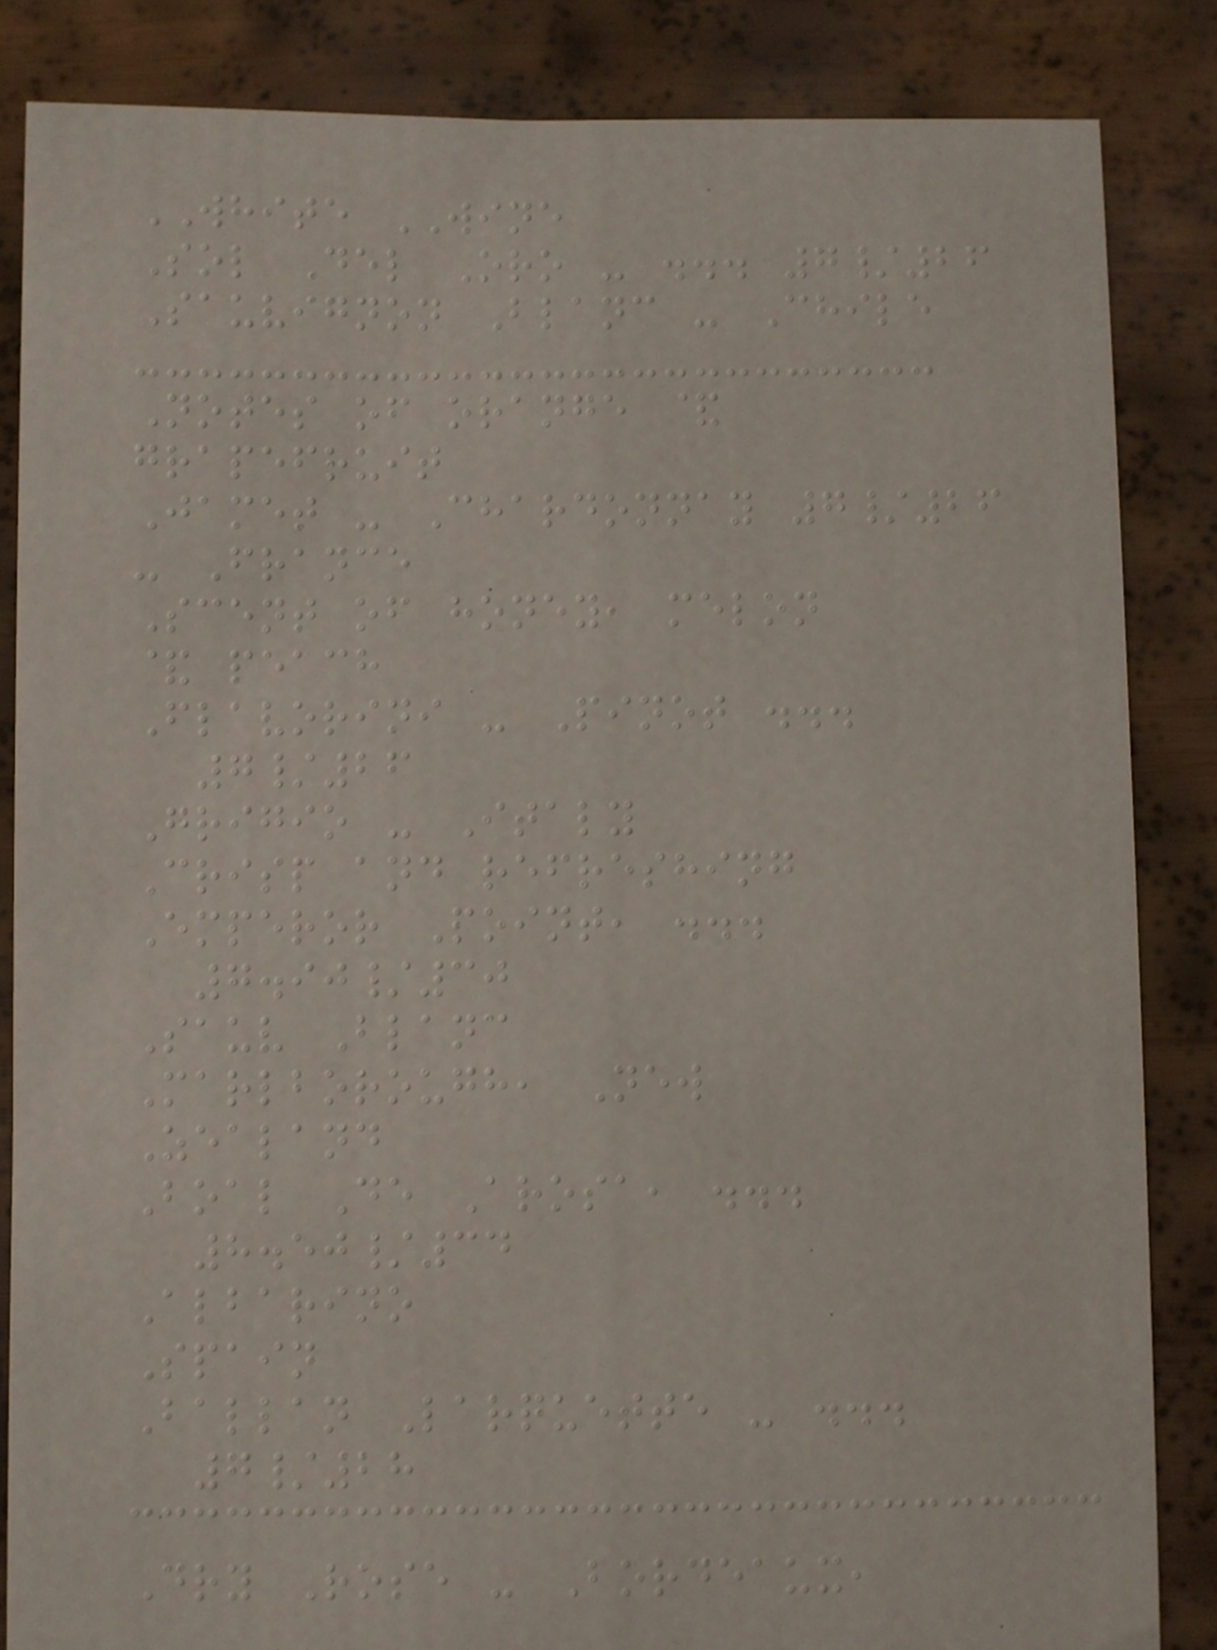WHITE WINE
Sol Del Oro - ... 7/26
Sauvignon Blanc - Chile
Notes of orange &
grapefruit
Jamet - Chardonnay 7/26
- France
Scent of honey, melon
& peach
Flavorini - Pinot ...
7/26
Grigio - Italy
Crisp and refreshing
Emperor Point, ...
7.90/30
Sauv Blanc
Marlborough, New
Zealand
Boal De Arosa, ...
8.50/34
Albarino
Spain
Ballan Larquette - ...
7/28
Dry Rose - Bordeaux,
